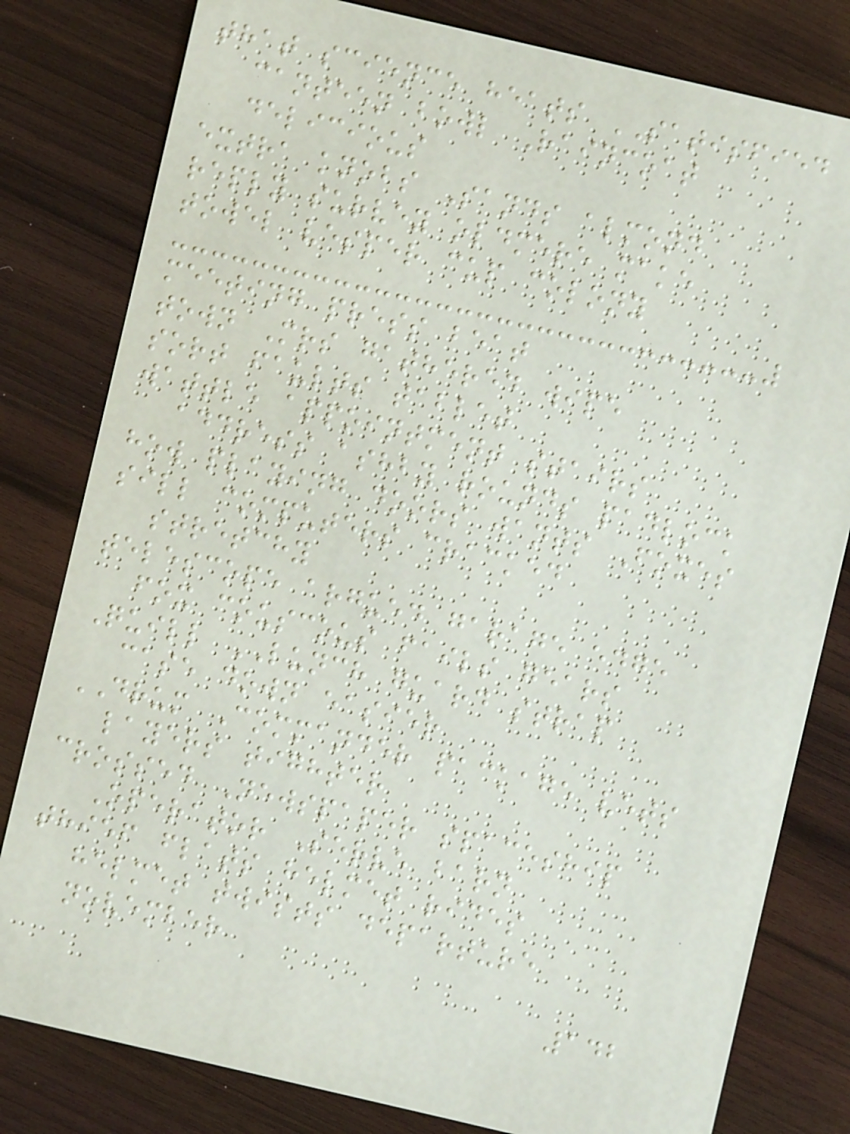that science heats SATISFIED
canteen bowl Raincoat
delicious
extra knobs Sands almond
reply survey oldmere make
towel vesper cup colony
meeting press beat
town Mrs gathered wipe
sort faults tablet
wattle appointment stairs
address ashby rounds padlock
how playing doors wants Foxes
sill computers cracked
stretchy
telescope argued garage edge
fox couscous fails gears
Quill LUNCH guard strap
case down easier
DRUM Commander package vets
layers tighter
crossed Newspaper spaceship
Operator Serve barn
thief flats helmet rides
helmet twists departure
november
142
